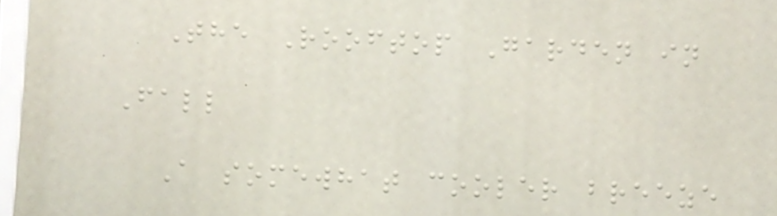The Rooftop Garden in
Fall
A somewhat cooler breeze
